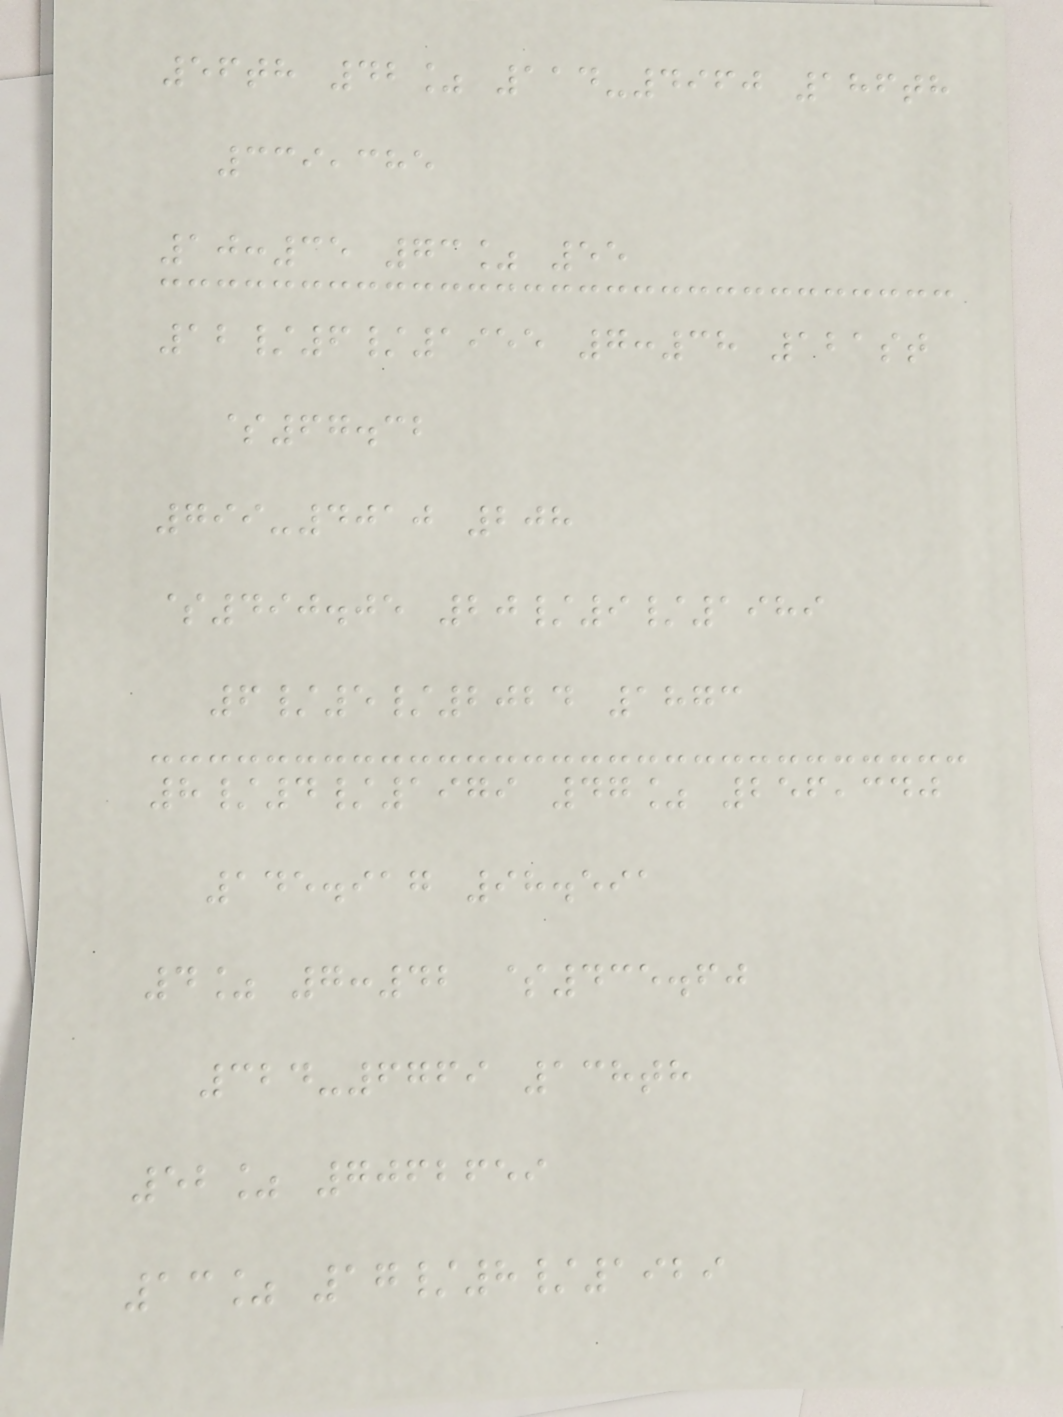56th 42% 114-4960 186th
339,385
10:35 73% 55
12/6/1955 7:38 121st
$67.32
799-4010 208
$490.05 20/9/1989
6/5/2024 1873
8/4/1979 47% 256,340
145.917 98.591
4% 7:42 $435.60
324-6769 138th
52% 7062659
13% 17/8/1929
